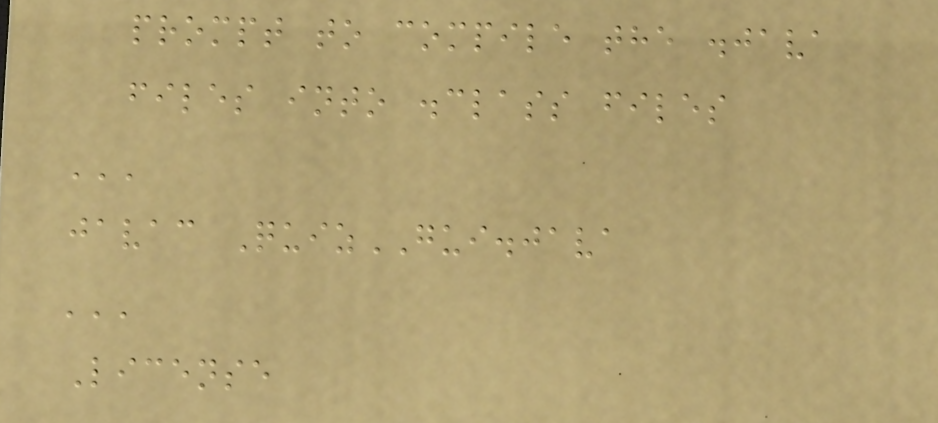prompt to compile the .java
files into .class files
'''
javac QuizGUI.java
'''
License
